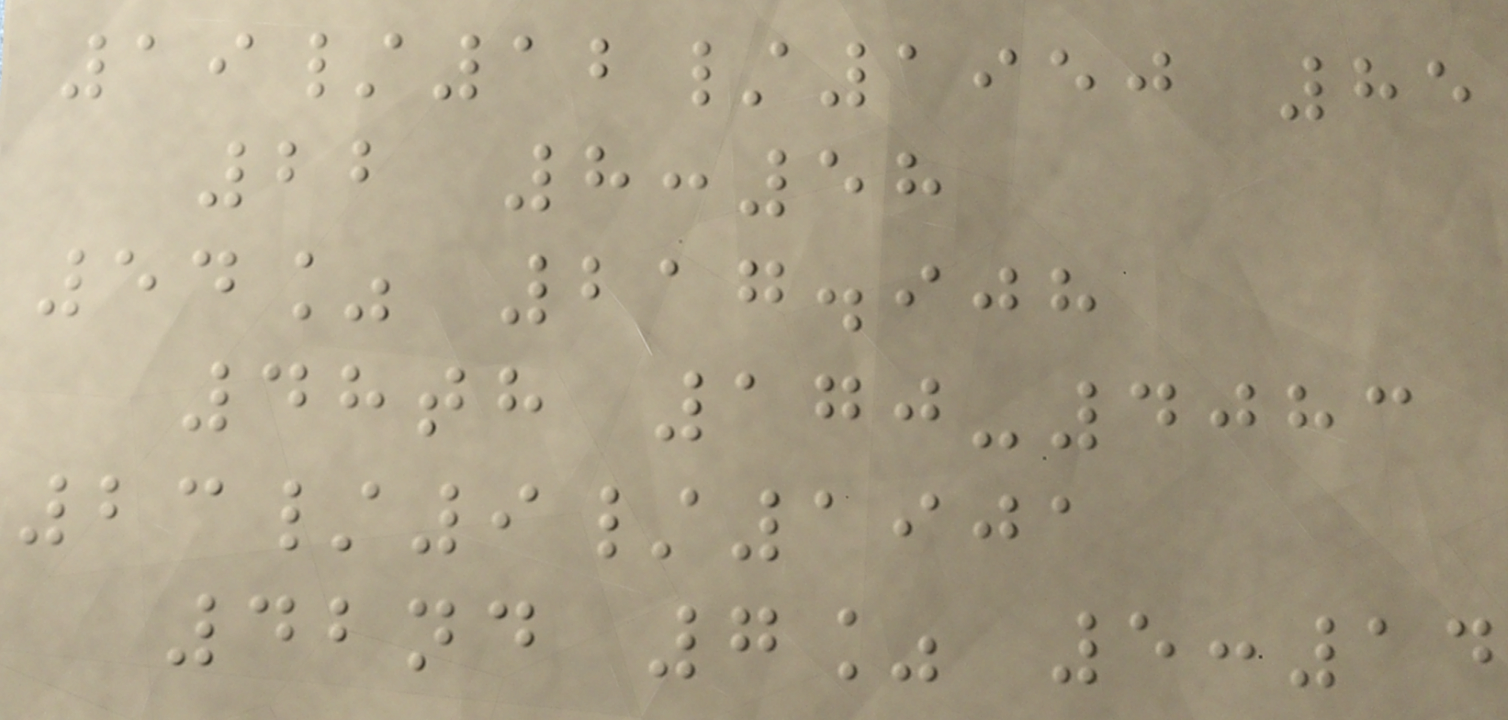19/12/1950 85
22 8:58
54% 217.908
48th 170-4083
23/9/1901
42nd 7% 5:14
